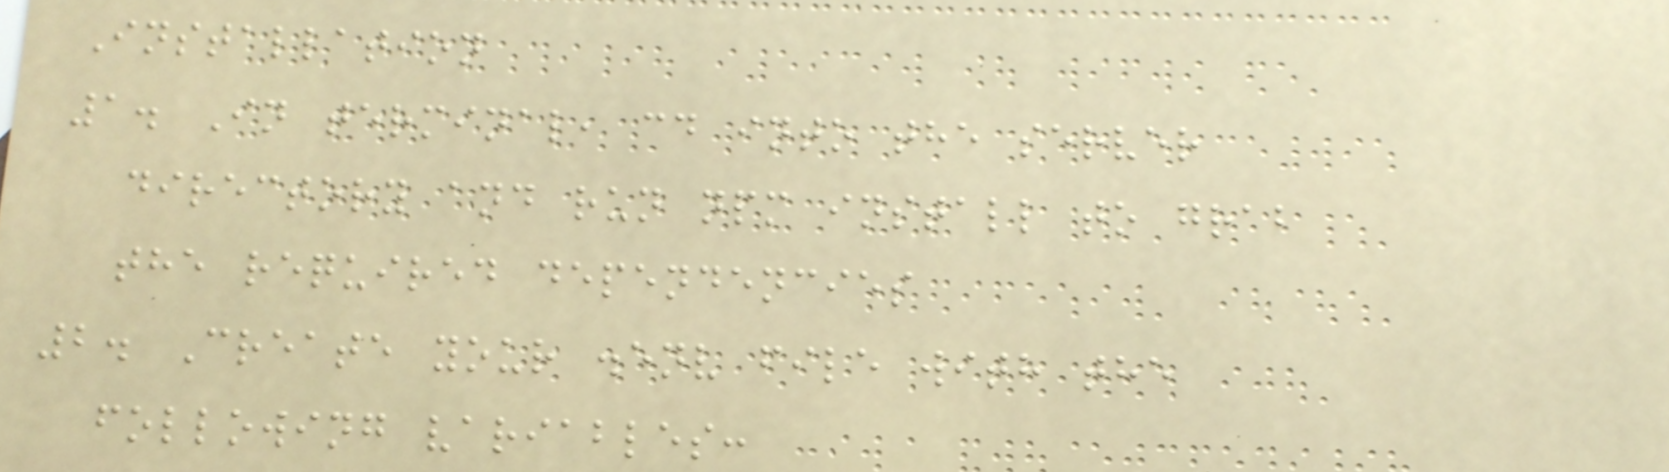Installation
1. In terminal, cd into the server
directory and run npm install to grab
the required dependencies
2. Create your .env file with the
following variables:
